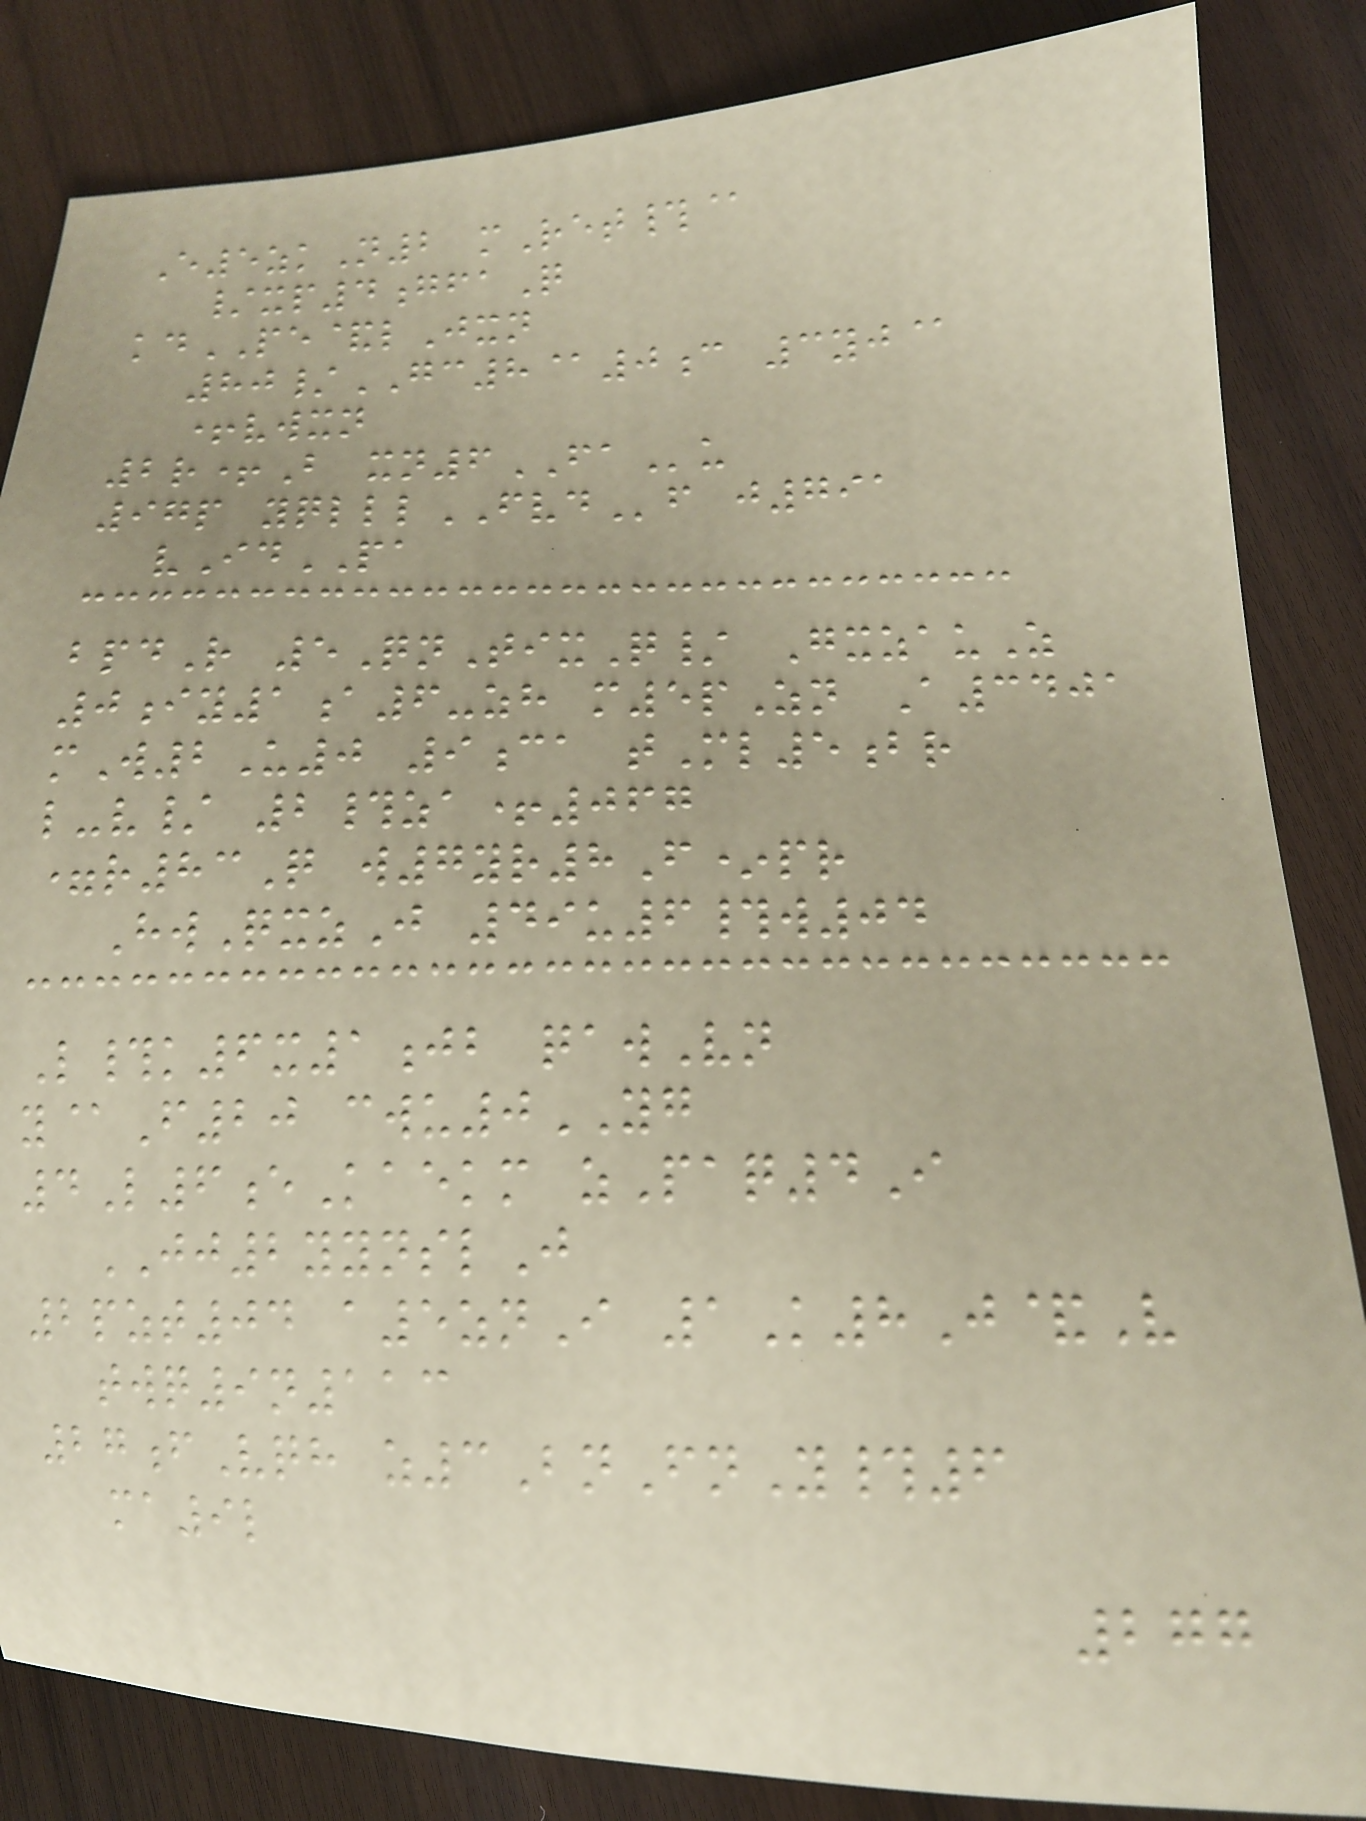E5zkN2 mRet#@
/xp4gfaQ
kdPE&lJxn
80/GC8@0c 3yj@
+vwxn
2r+B xn6FAu
97p yqlllFVDf j791
vIdPA
bpdR 5QnTixQ/ GxzauZ
0iy1a6-zh m5pZn A3401
mW2U0 9ca tMl5br
l-v/ 2#za+067
=r83Q w7yr8F*pr
HwQxzJ 49u6#w04
L#k6x1jb qawVn
y@F20 cwu0YG
4L6eKaekm zPaq4I
JJ2yynslJ
2pzt04 a5znI 1K8J&V
twq9n113
27fVqh z3BnFnY#6
ma9l
277
